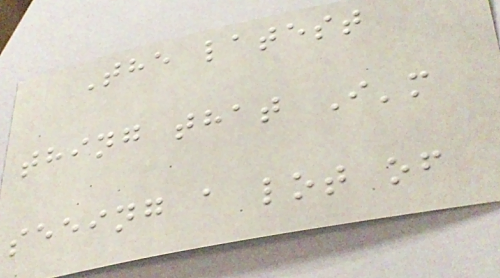The latest
thing that I'm
seeing a lot of
